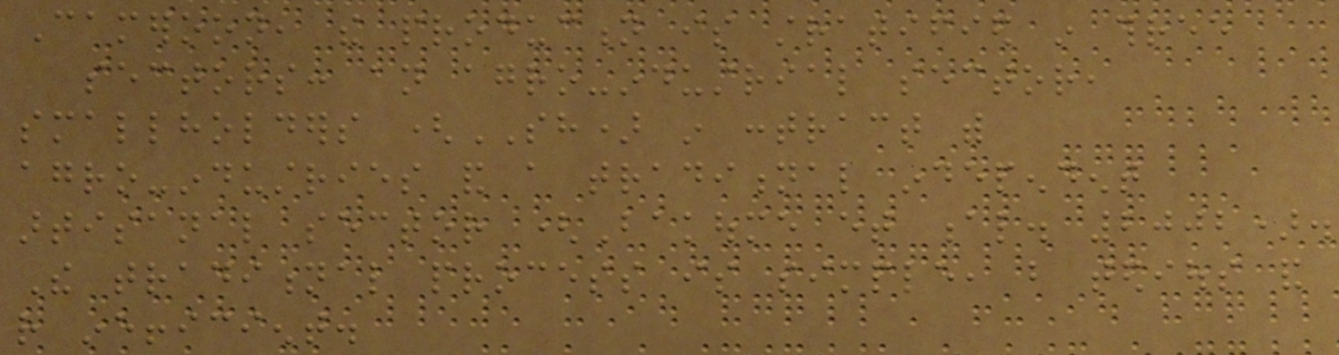Cameroon, the production is stratified in three
sectors: an agro-industrial sector,
smallholders (SH) in contract with
agro-industries and a traditional independent
artisanal sector (Bakoume et al. 2002).
The traditional process is simple, but tedious and
rather inefficient.
